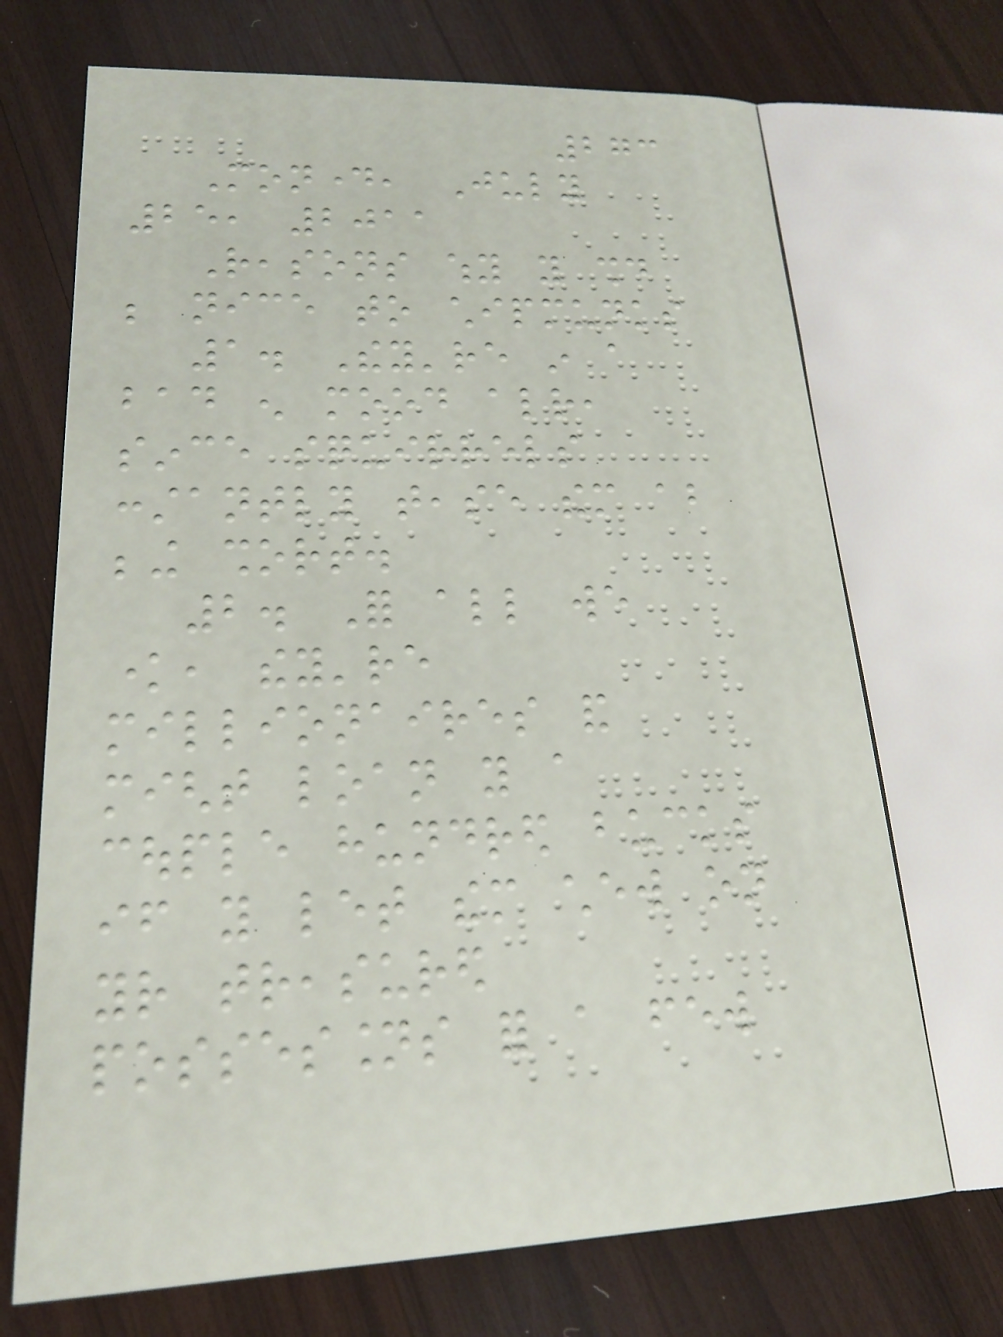273
Monday, July
25, 2011
Reasons why you should
be nice to chipmunks
1. They're in a
bad enough mood already,
since squirrels
constantly tease them about
being short.
2. For all we
know, they're
millionaires and
might loan you a
couple hundred bucks
if you let them chew on
your treasured
possessions for a few
